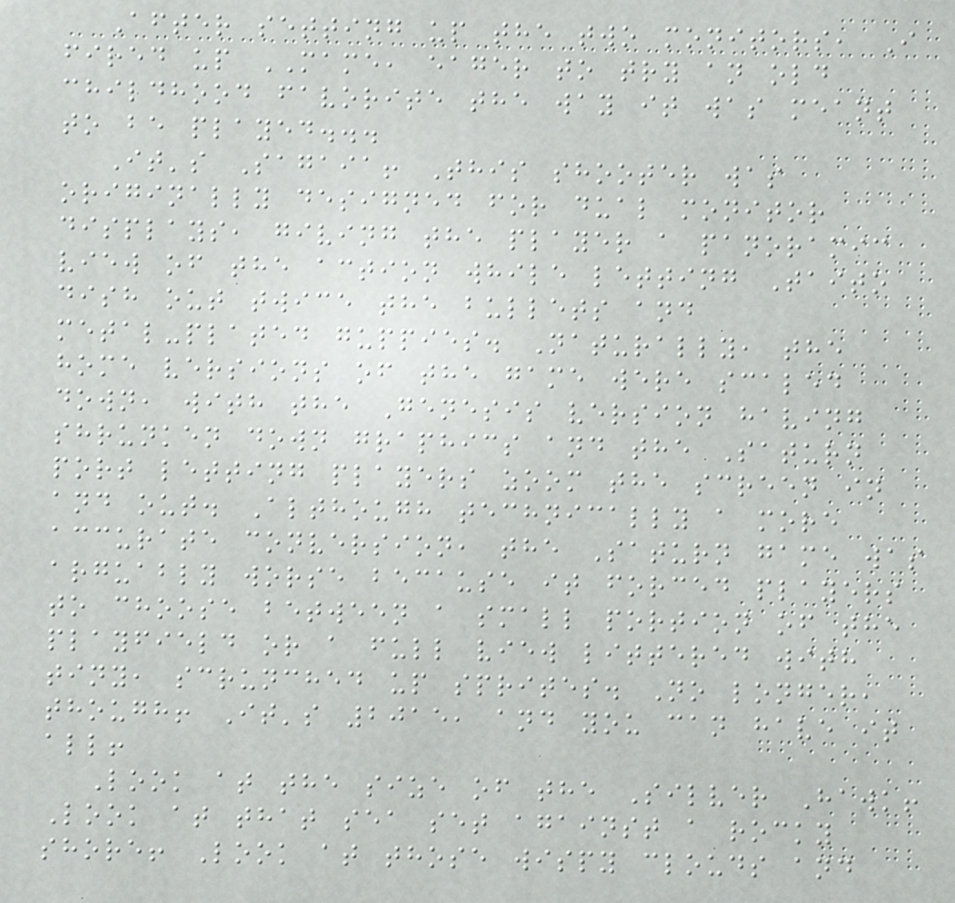After setting up the two monitors, I
fired up MAME, eager to try an old
childhood favorite the way it was meant
to be played...
It's Sagaia! This shooter was
originally designed for dual monitor
displays, giving the player a panoramic
view of the action while letting Taito
dish out twice the bullets and
metal-plated guppies. Naturally, the
home versions of the game were scaled
down, with the Genesis version having
shrunken down graphics and the Saturn
port letting players zoom the screen in
and out. Although technically a more
accurate conversion, the Saturn game was
arguably worse because it forced players
to choose between a small portion of the
playfield or a full view littered with
tiny, scrunched up sprites. No longer,
though! It's 2015, and you can have it
all!
Look at the size of the Silver Hawk!
Look at that sea set against a rocky
shore! Look at those wispy clouds and
